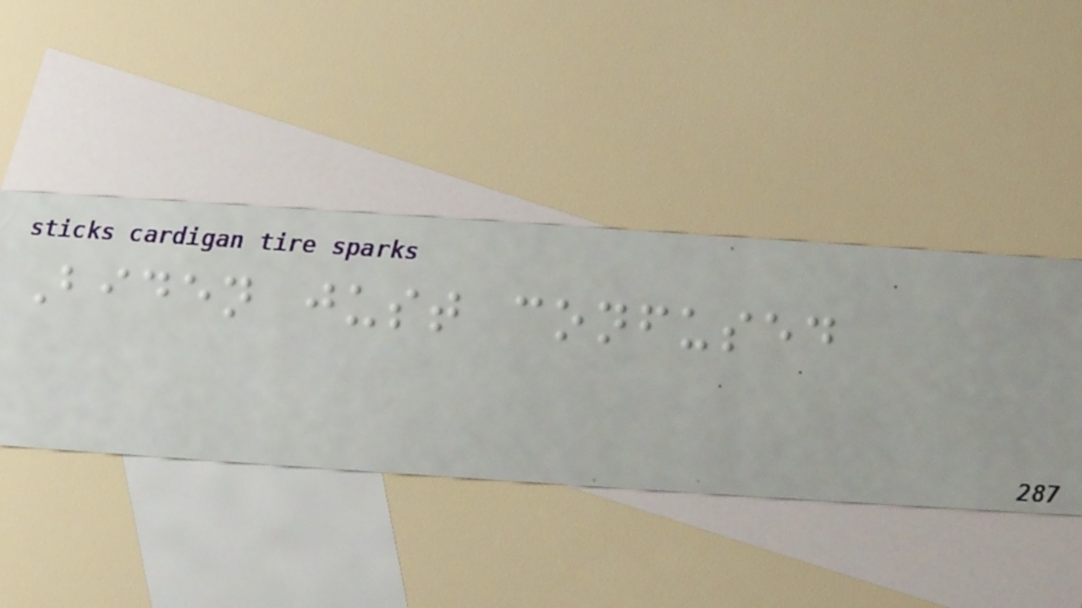Biden just confused
